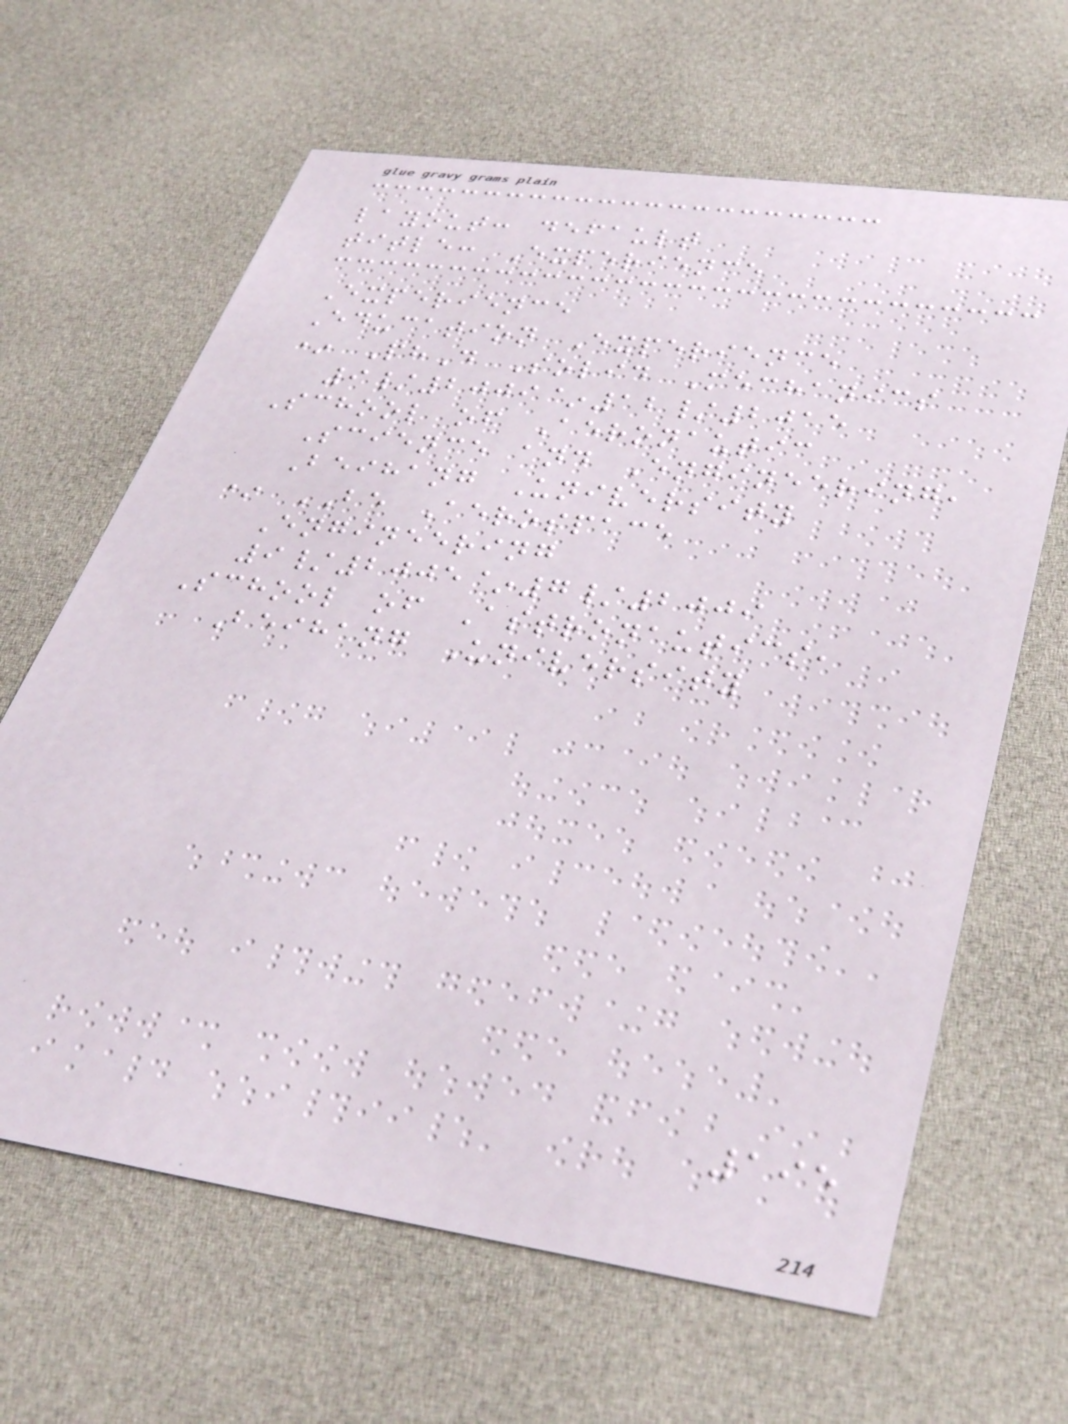layout: default
title: Experience
Experience
Education Experience
* PhD Solid Mechanics
9/2009~12/2015
School of Aeronautic
Science and Engineering,
Beihang University
* BE Aerospace
Engineering
9/2005~7/2009
School of Astronautics,
Beihang University
195
